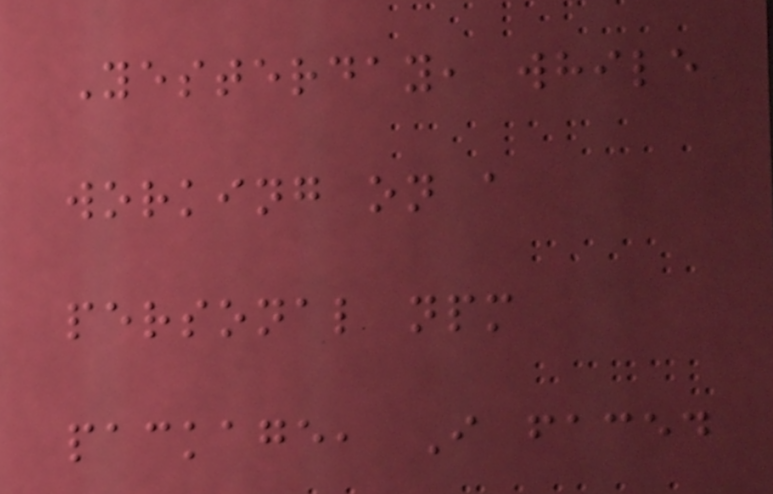Yesterday, while
working on a
personal npm
package, I faced
